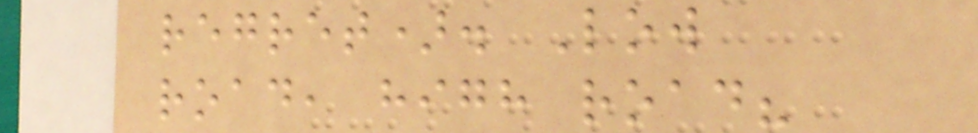regret). Low
road, high road?
